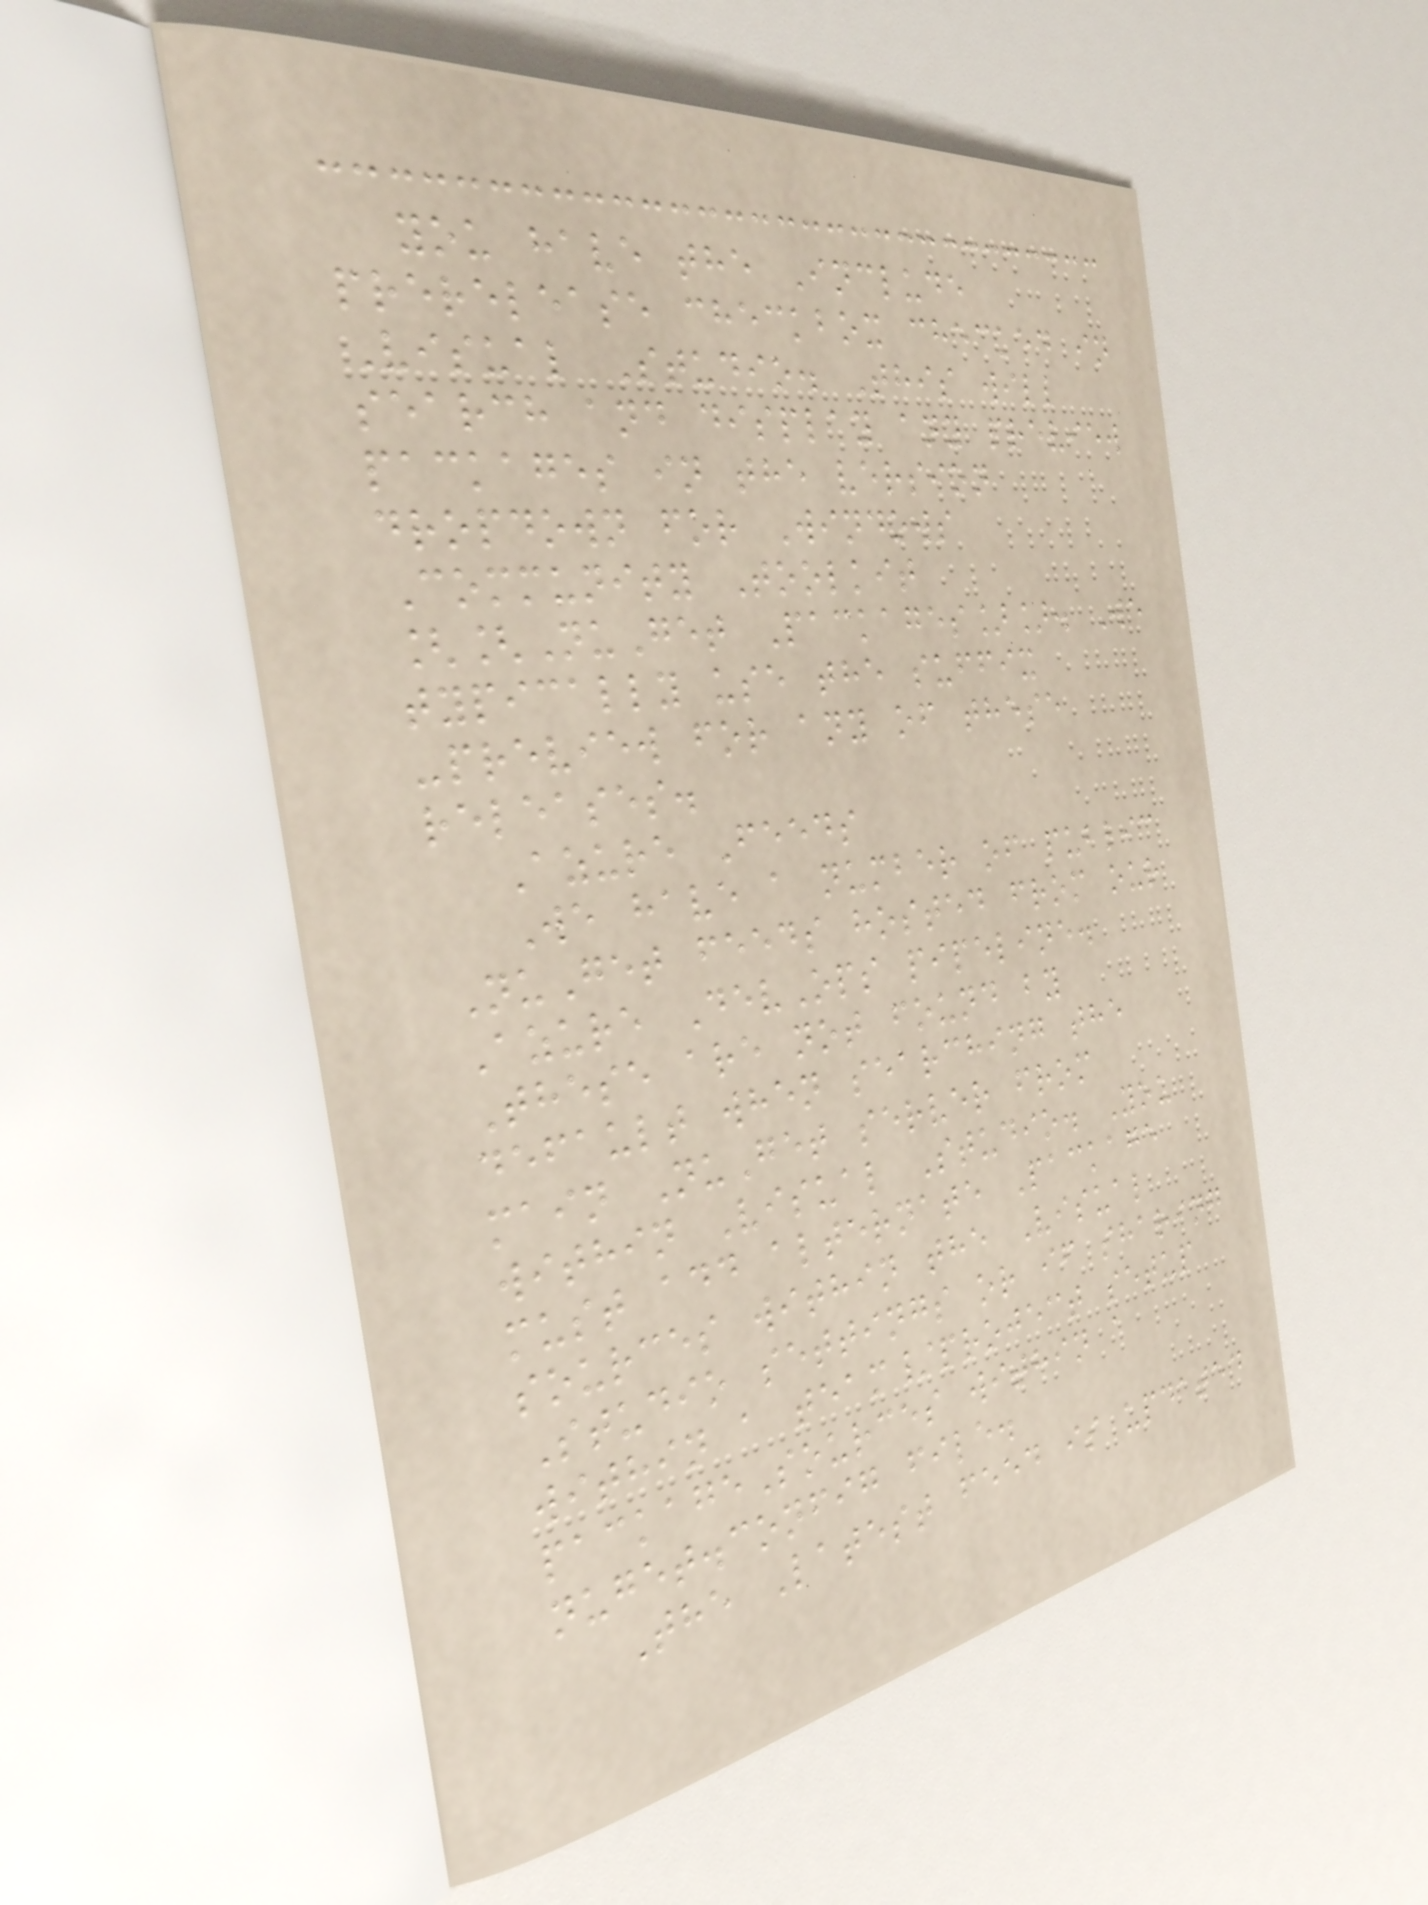you have the Include
prerelease checkbox checked in
Visual Studio. This will
search and display any preview
packages in the version
dropdown for Windows
Community Toolkit
[[NuGet Packages]]. We
typically use the suffix
-preview for any of these
releases.
Azure Feeds
We have a number of public
NuGet feeds hosted from our
Azure DevOps pipeline.
These are not found by
default when searching the
main NuGet server from
within Visual Studio. You
must add alternate Package
sources within the Visual
Studio settings or if sharing
within a team/project setup
packageSources within a
nuget.config file.
The Latest feed is updated
